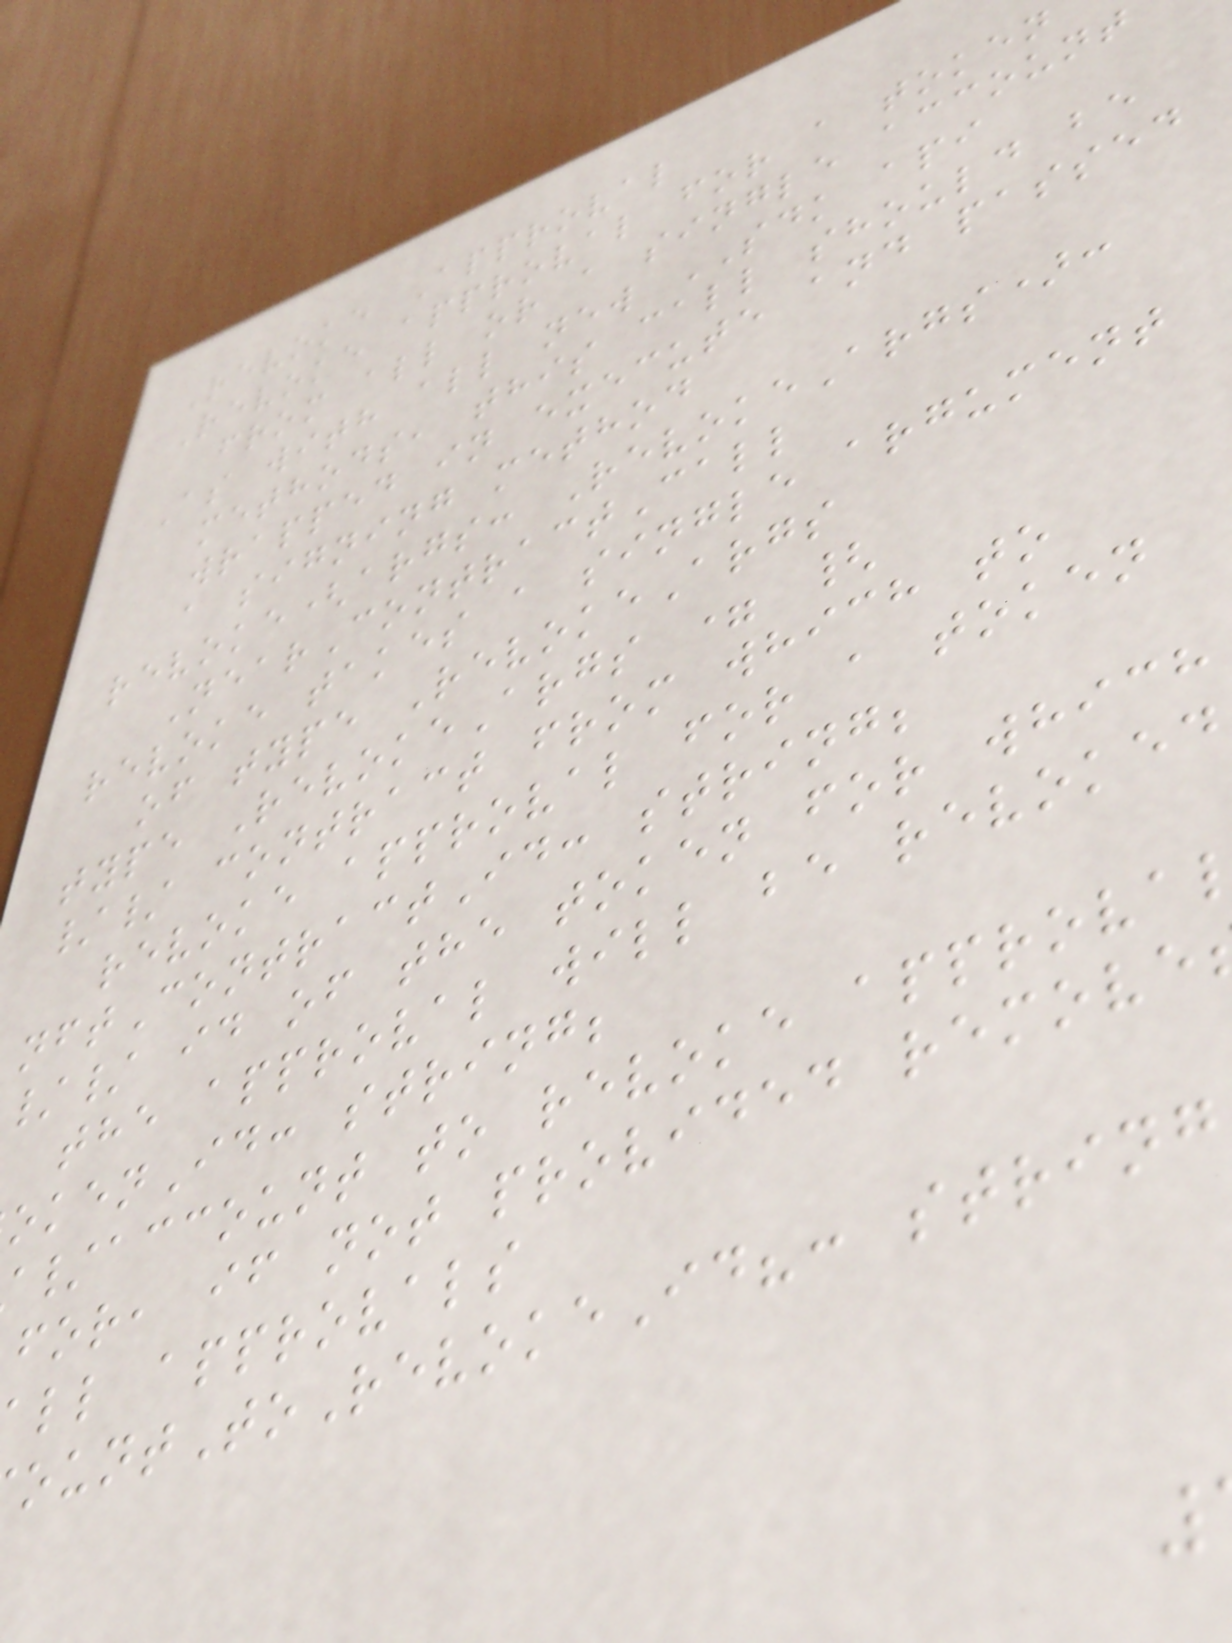Revoke Approval
Revoke approval for a token
from all or a single account
As with all new SDK api
methods, this call should be
wrapped in execute and passed
a signing method
revoke(args: RevokeArgs):
NearContractCall
revoke takes a single argument
of type RevokeArgs
type RevokeArgs = {
// contract from which to
revoke approval for a token
nftContractId: string;
// id of the token for which
the approval will be revoked
okenId: string;
/account to revoke approva
for, if not provided remove
ll approvals
ountToRevokeId?: string
